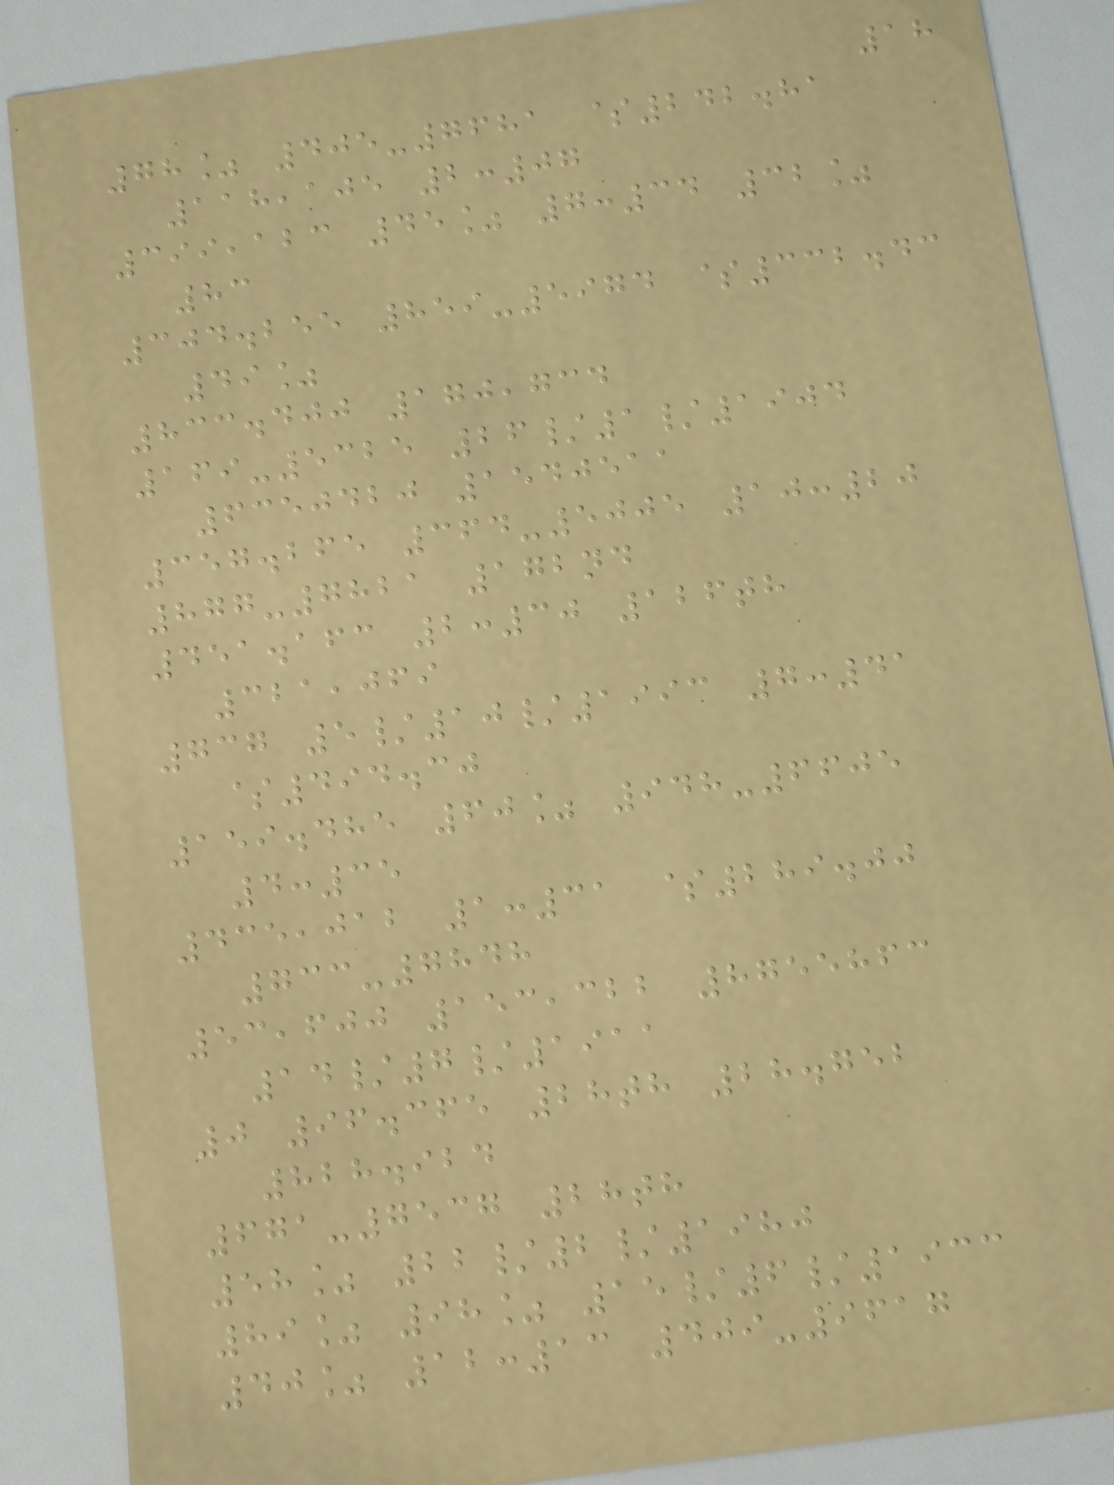18
78% 405-7681 $242.81
118,105 2:07
399,123 45% 7:34 32%
83
304.255 859-5974 $332.43
49%
833.400 170,734
169-5325 26/1/1904
6350420 1540511
357.265 364-5005 10:20
877-7821 172nd
451.163 2:30 126th
321,069
737 5/10/1993 7:41
$494.30
159.485 60% 948-6605
4:35
435,012 1:31 $289.00
733-7848
53,600 153,322 8755863
14/7/1911
0 96.365 28th 28.752
828.924
671-7537 28th
58% 22/2/1980
89% 98% 15/6/1933
40% 12:13 409-9617
